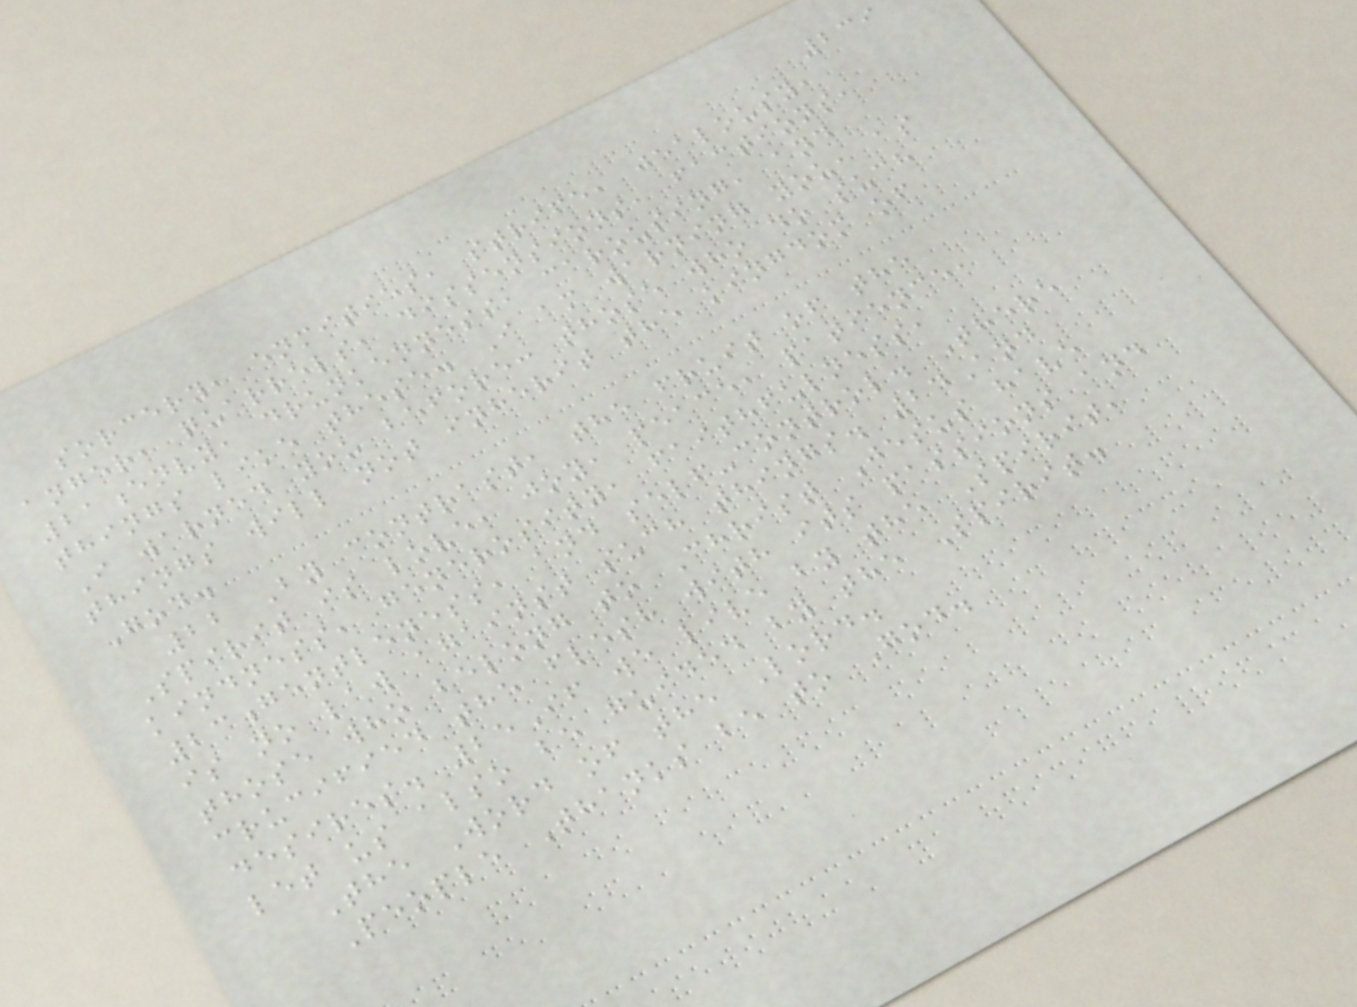239
sorcery, enmities, strife, jealousy,
anger, quarrels, dissensions, factions,
21envy, drunkenness, carousing, and
things like these. I am warning you, as
I warned you before: those who do such
things will not inherit the kingdom of
God.
22 By contrast, the fruit of the
Spirit is love, joy, peace, patience,
kindness, generosity, faithfulness,
23gentleness, and self-control. There
is no law against such things. 24And
those who belong to Christ Jesus have
crucified the flesh with its passions and
desires. 25If we live by the Spirit,
let us also be guided by the Spirit.
The Word of the Lord.
People Thanks be to God.
